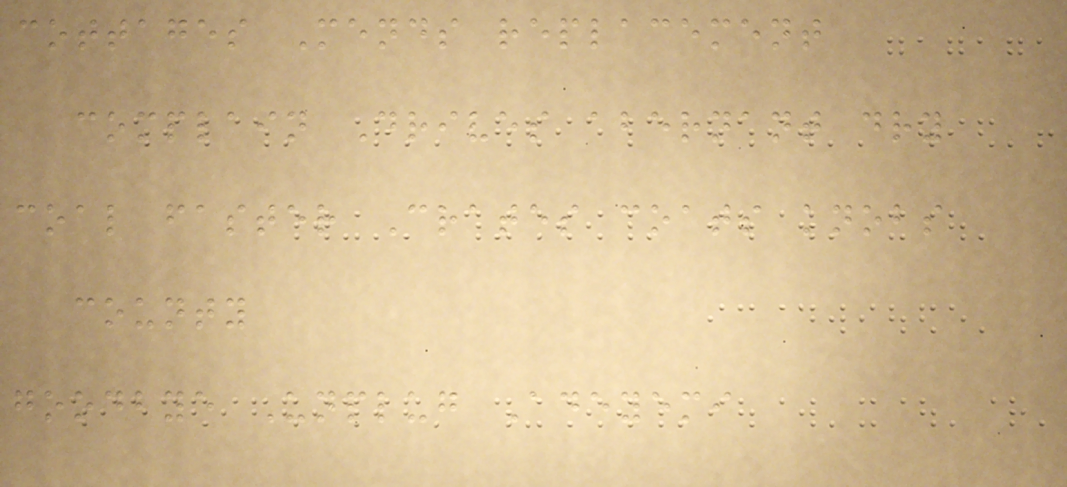cottages Mends replacement
complain Drives abernant dry
coal faster Crates coats knobs
county
goodbye Unplug Adeyemi
